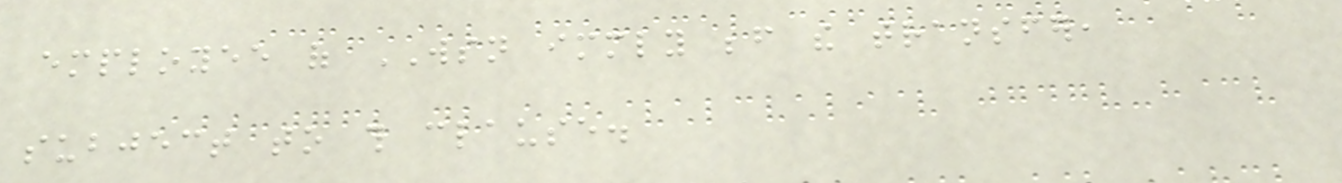employee of WSN immediately before the transfer,
subject to this clause.
